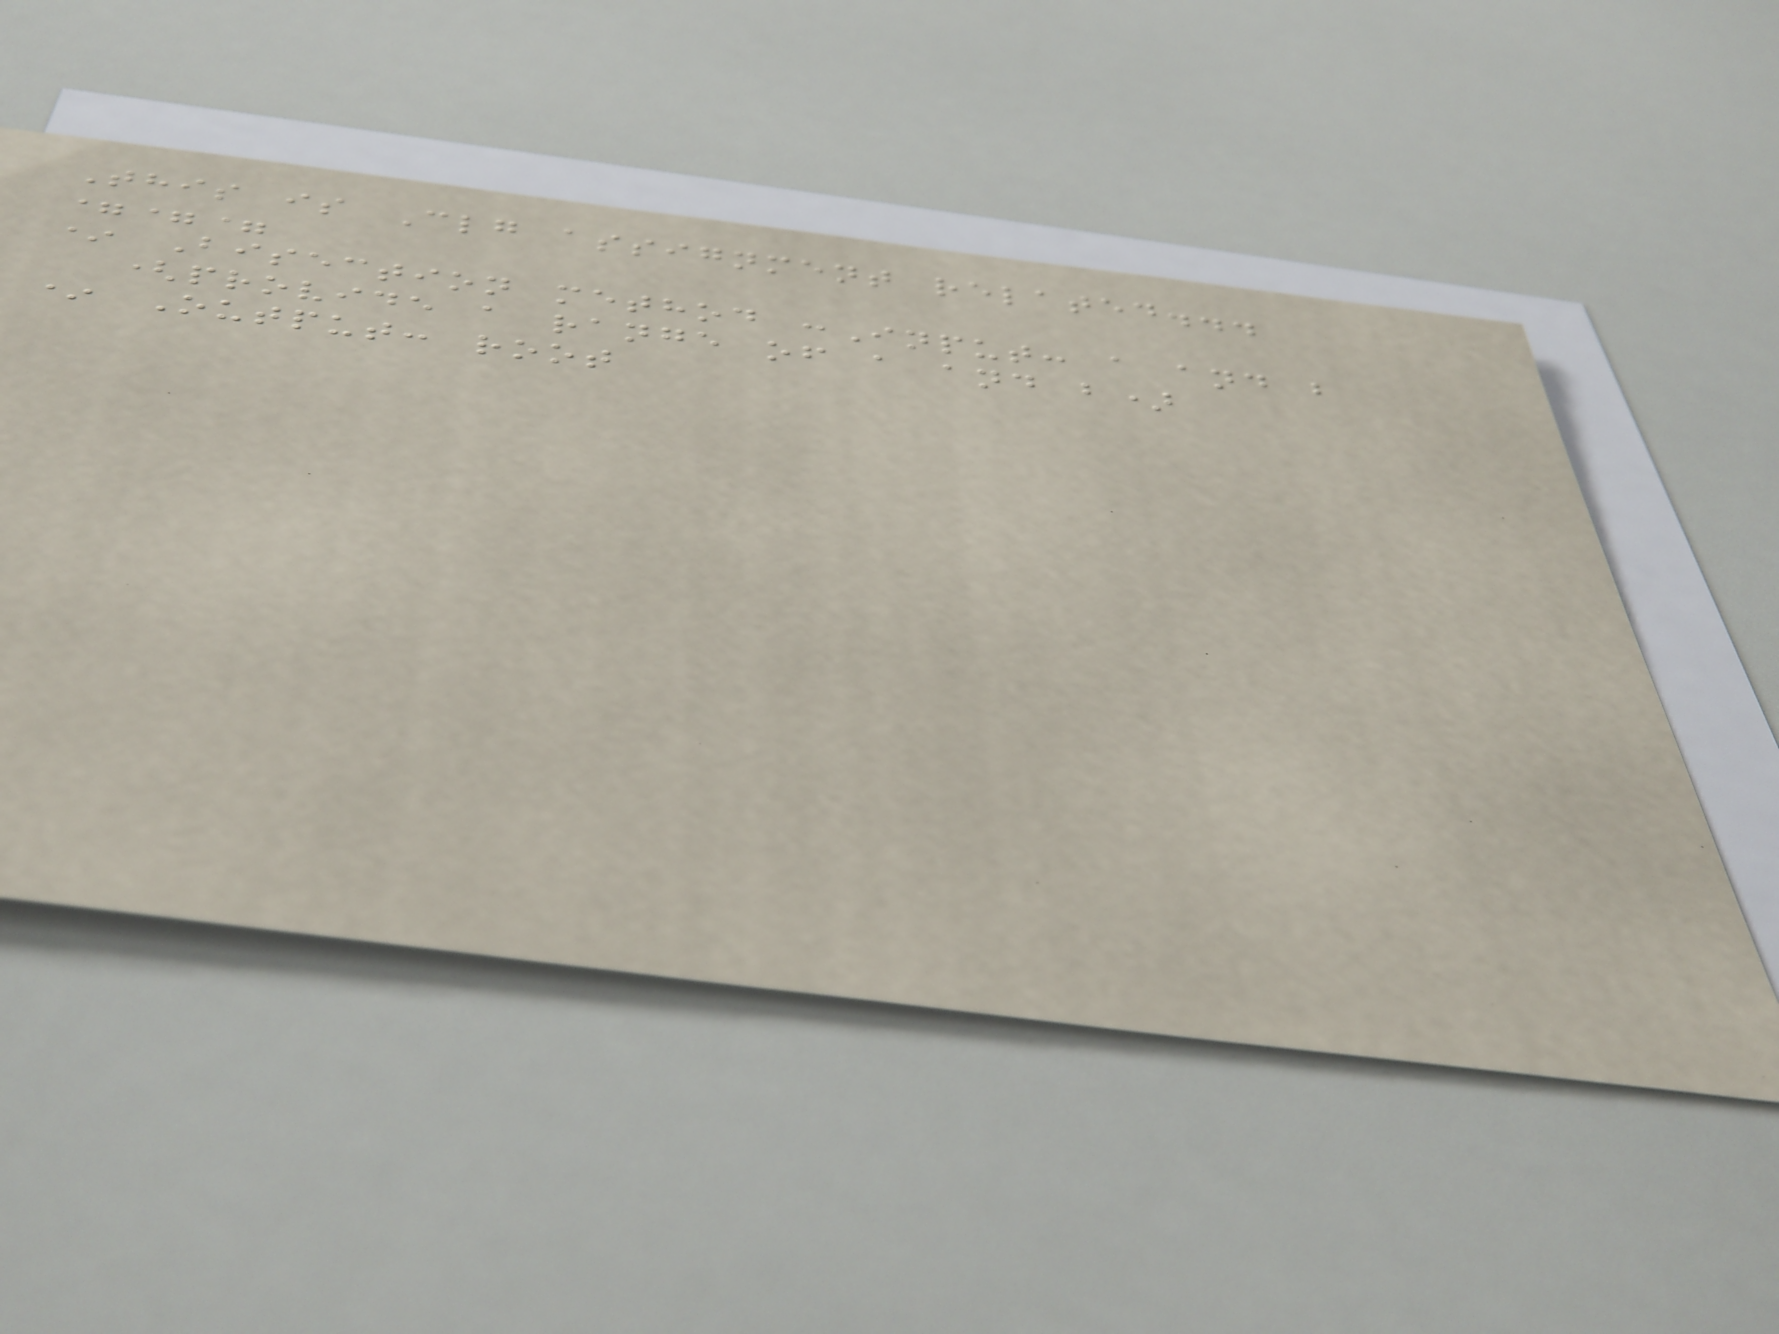This is Clg assignment related...
===
* Bisection method :Input: a and b
(provide a range of a and b)
* Output: root
